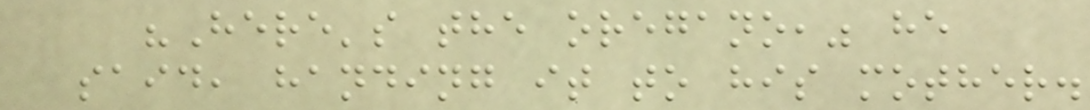"Here's the oregano," he
said, handing it to his mother.
